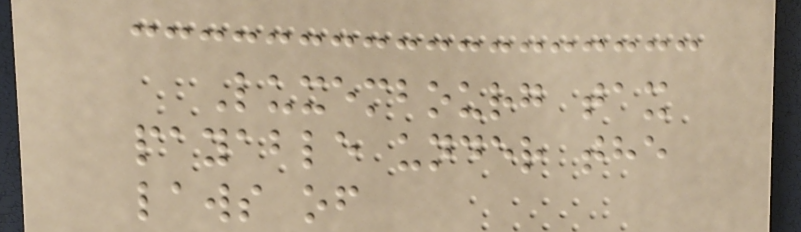Luxembourg tax
payable under the
laws of
